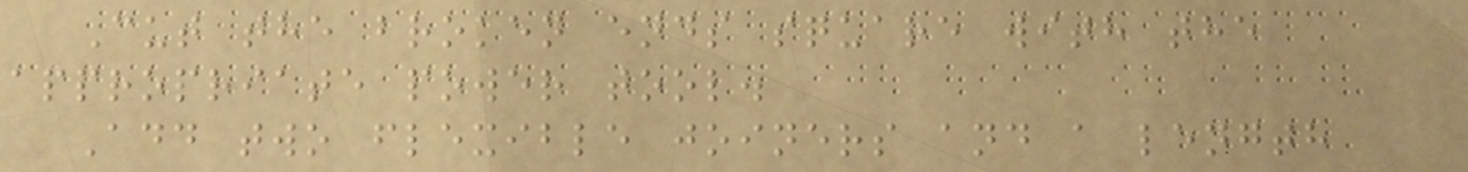Cut the broken ends square with the
appropriate power tool.
Add two flexible joiners and a length
